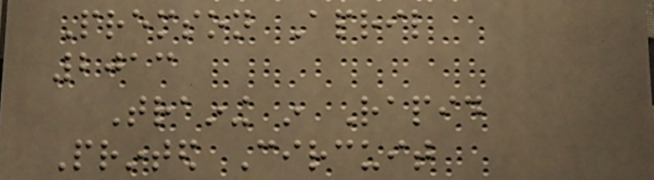Premson April
2013
Training in Rapid
Printed Circuit
